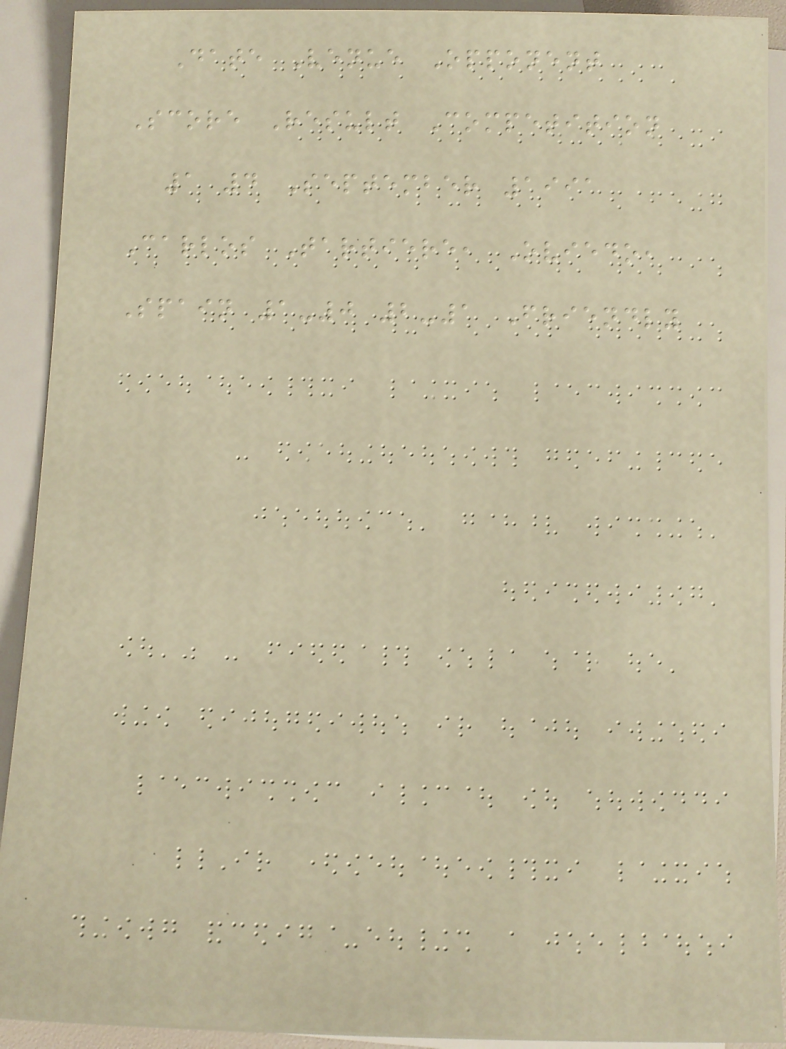Date Venue Opponent
Score Result Competition
1 4 September 1991
Carlos Tartiere, Oviedo,
Spain 1-0 2-1 Friendly
